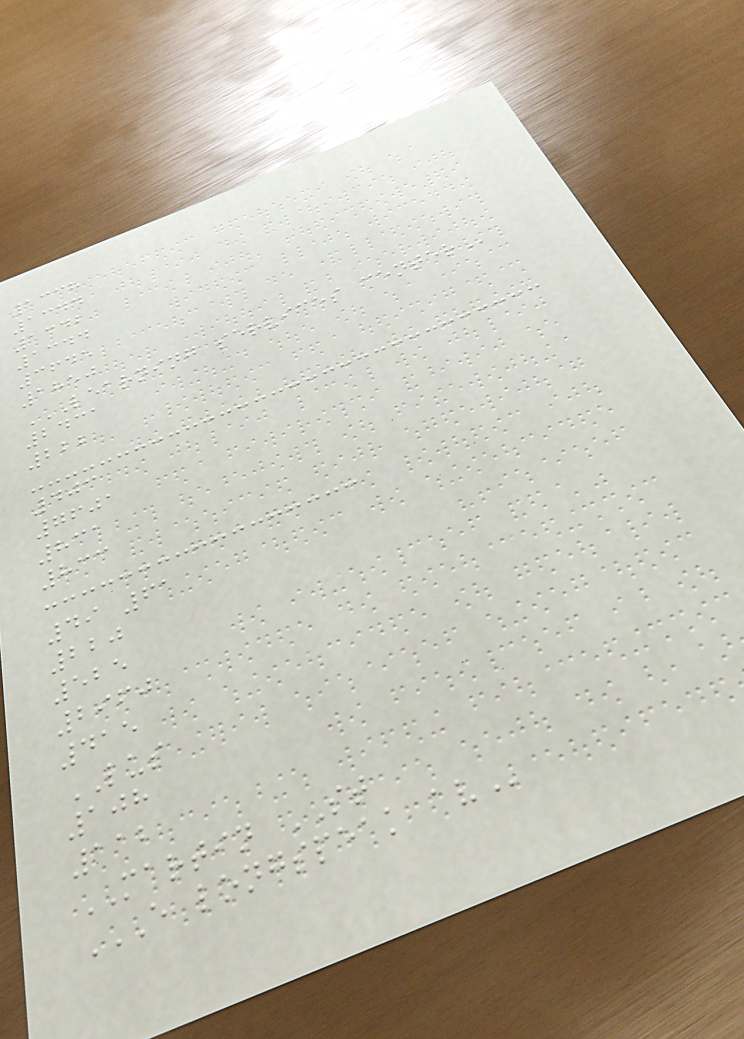1338
1344
1342
1344
3645
1850
LEARNING SERVICES CENTER
2431
222
403
7601
831
833
49 61
220
525
2960
415
LUS
108
112
MARTIN ST
E LONGSPEAK AV
